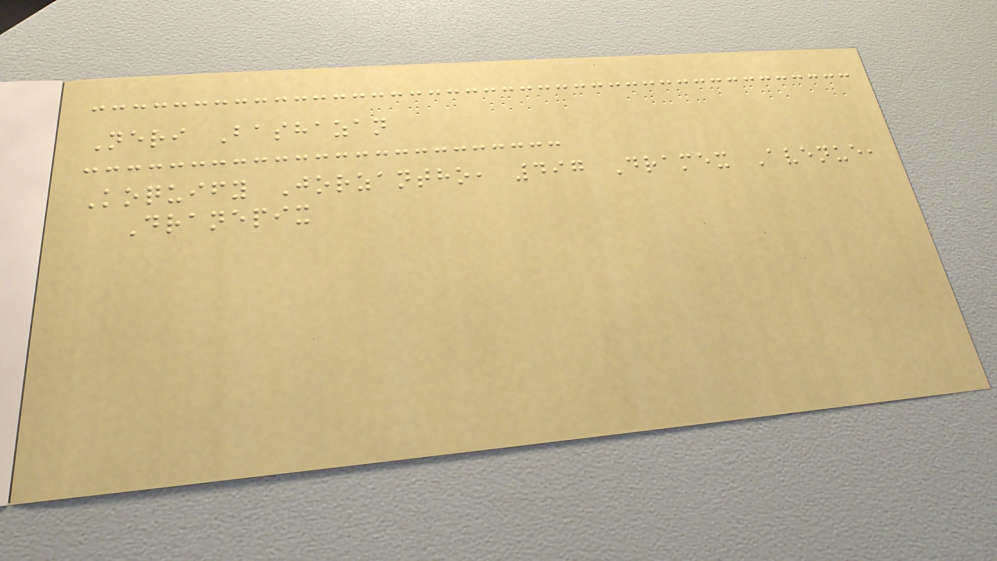Neri Bashazan
Koquify Jorzantho, 497 Dramex Avenue,
Dranepix
